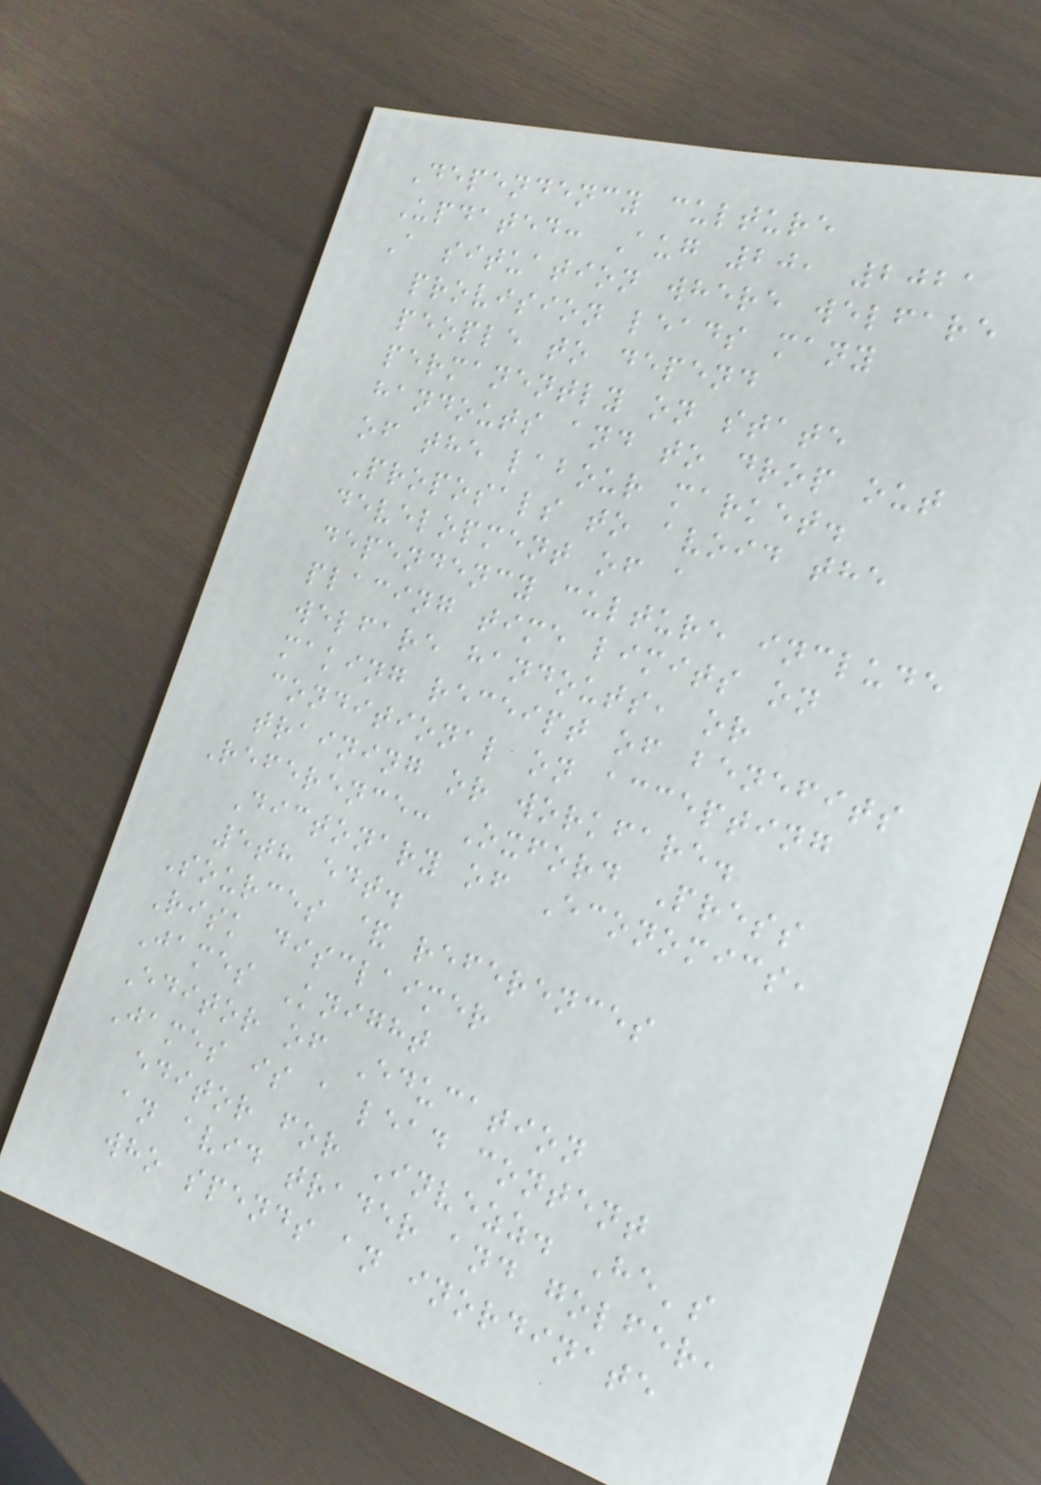Dependency culture
Updated: Aug 20, 2021
A situation where welfare
provision leads many
people to depend
permanently on state
handouts and to drop out
of the labour market.
Proposals to avoid the
development of a
dependency culture include
placing time limits on
welfare handouts, or
making receipt of benefits
conditional on accepting
training or workfare.
Reference: Oxford Press
Dictonary of Economics,
5th edt.
Sources & references
Risk disclaimer
James Knight
Editor of Education
James is a lead content
editor for Invezz. He's
an avid trader and golfer,
who spends an inordinate
